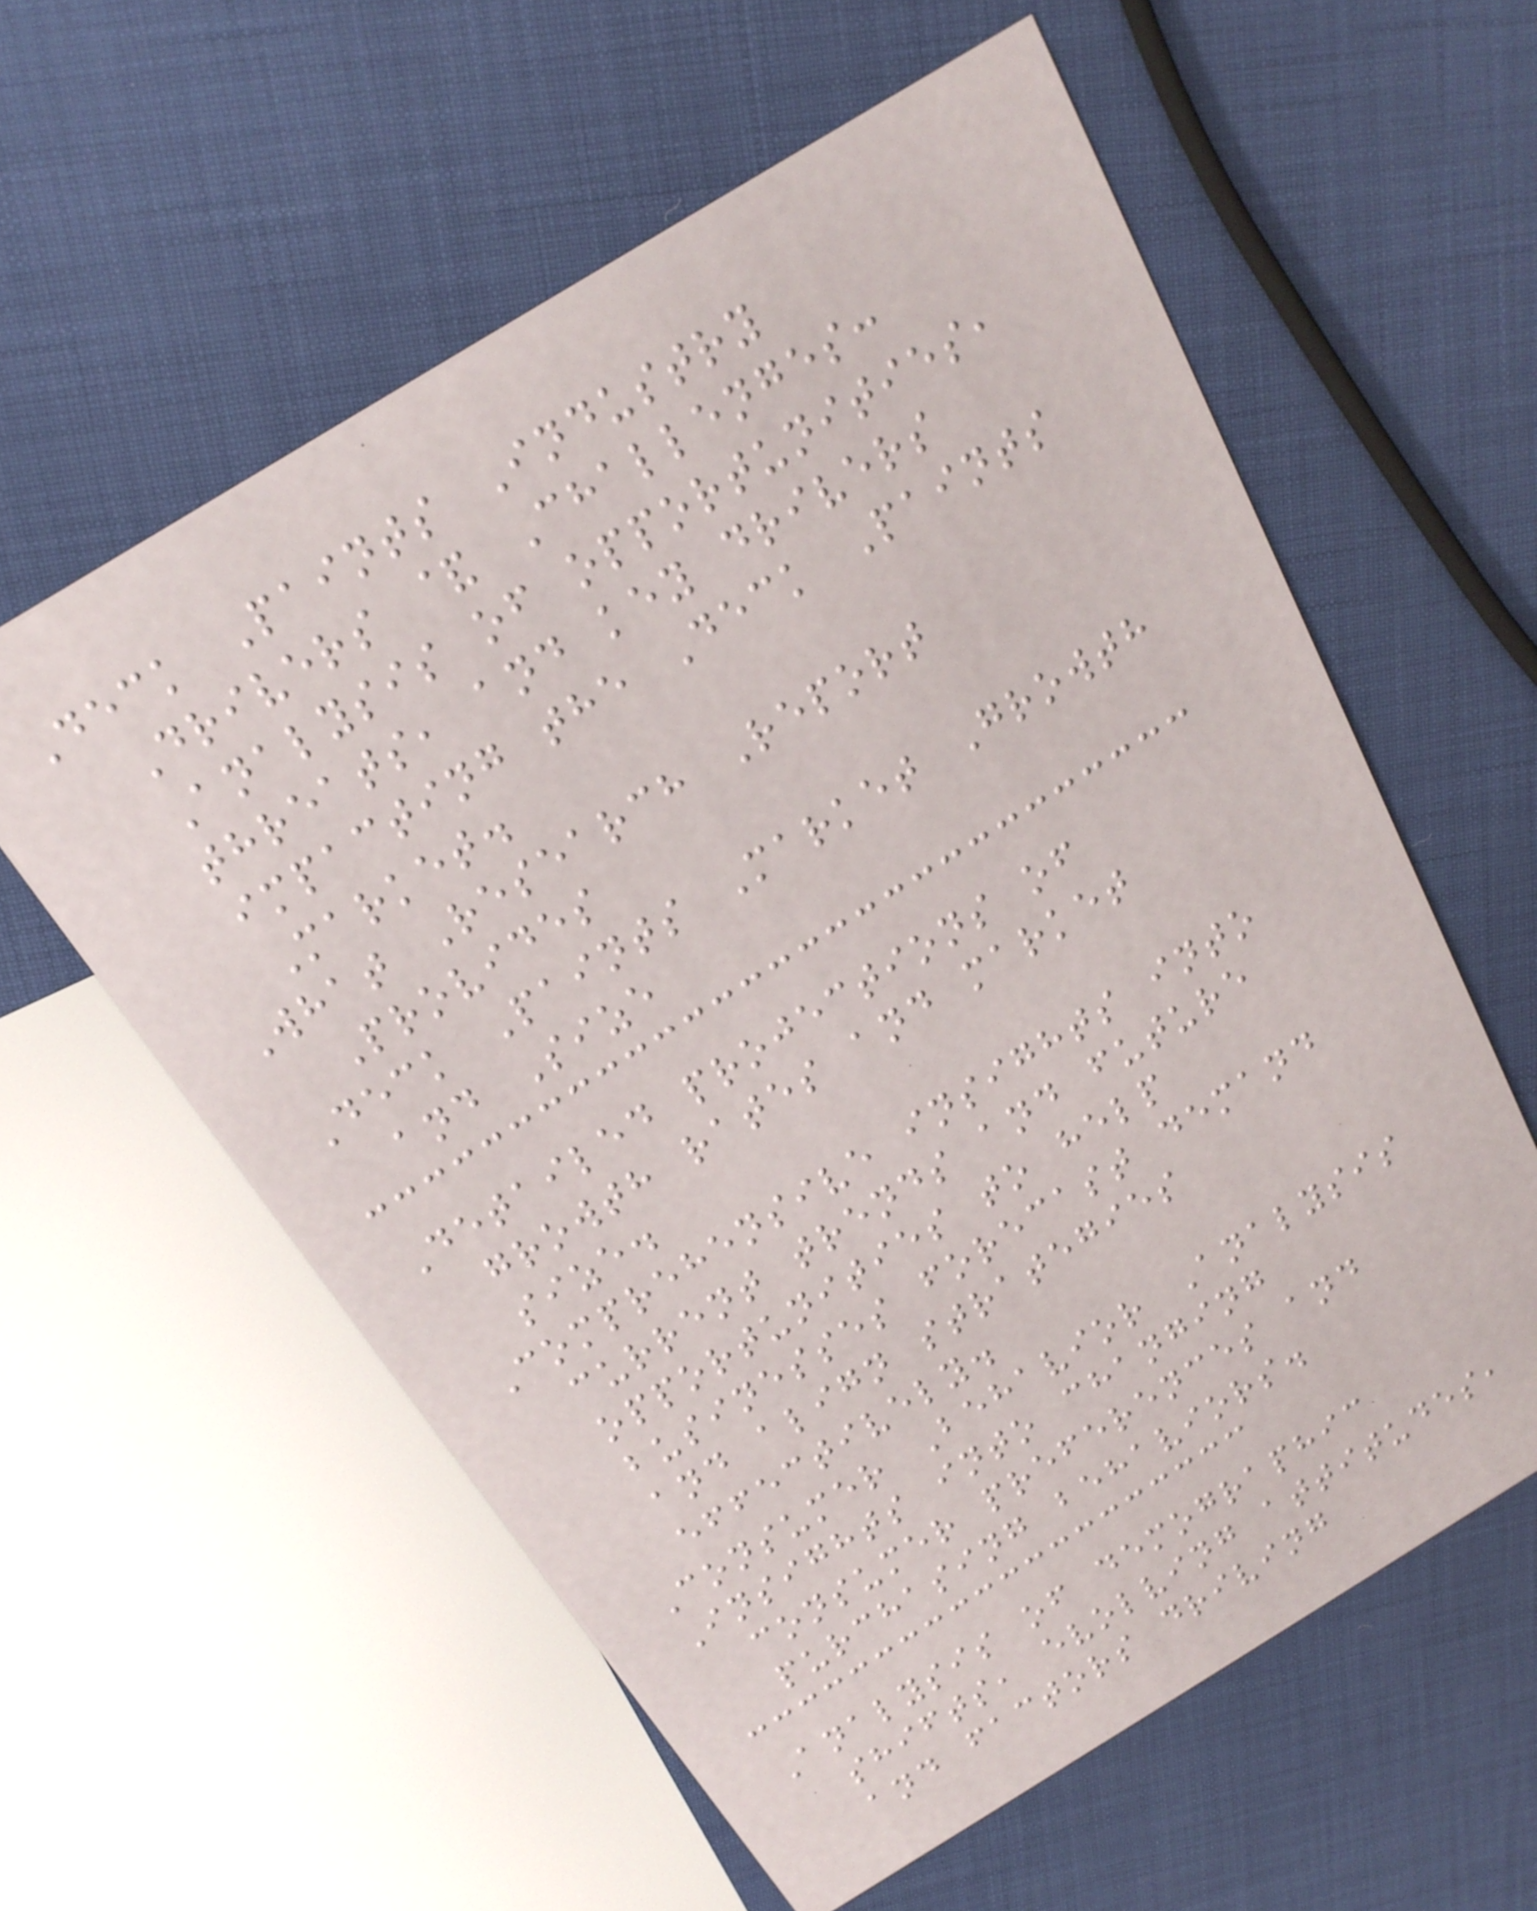Deck Paints Industry
Drivers & Challenges:
Analysis of opportunities,
threats, and key drivers
impacting the Deck Paints
Market.
What Research Report
Provides
Deck Paints Market Growth
and Size
Detailed projections of
growth rates and market
size.
Comprehensive insights into
current trends and future
opportunities to help
businesses forecast demand
and align strategies
effectively.
Consumer Behavior Analysis
Insights into changing
consumer preferences and
purchasing behaviors.
Analysis of demographic
shifts, evolving attitudes,
and factors driving
